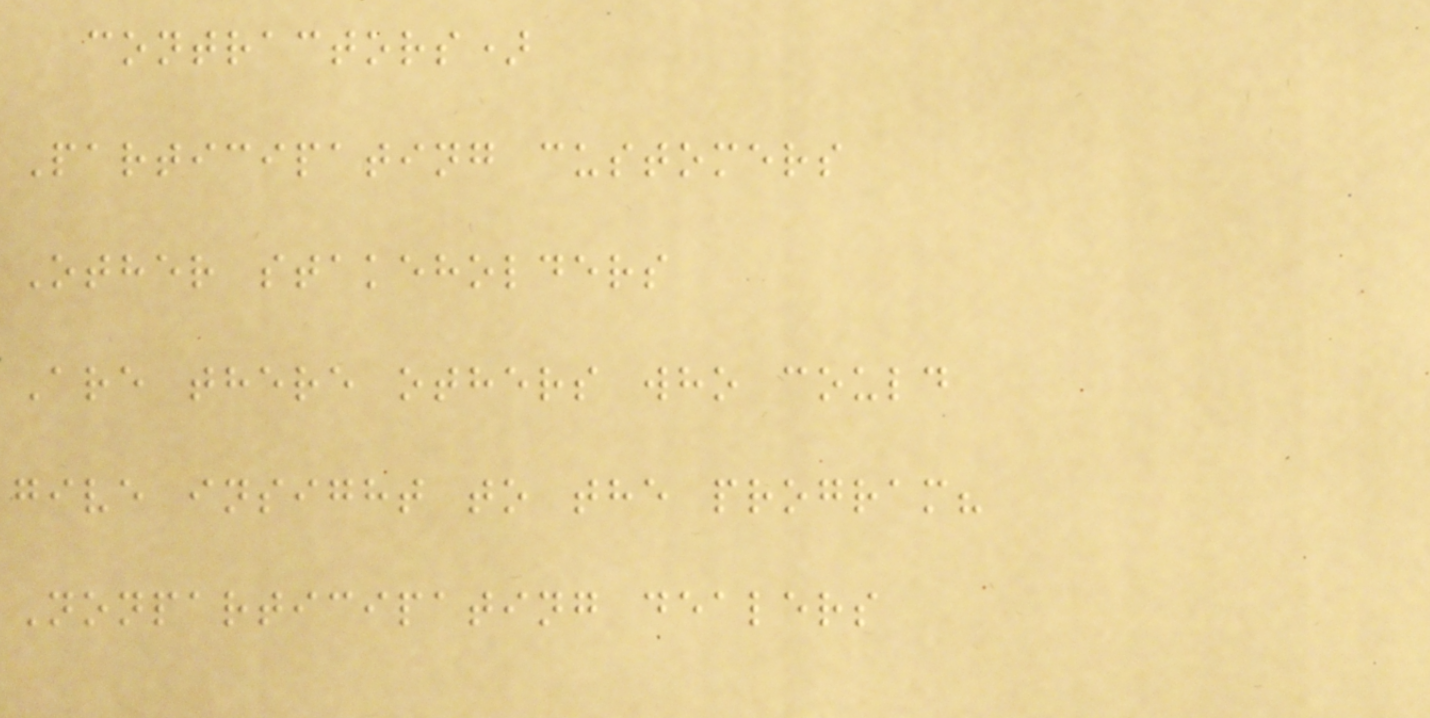contractors)
Participating customers
Other stakeholders
Are there others who could
give insight to the program?
Nonparticipating dealers
